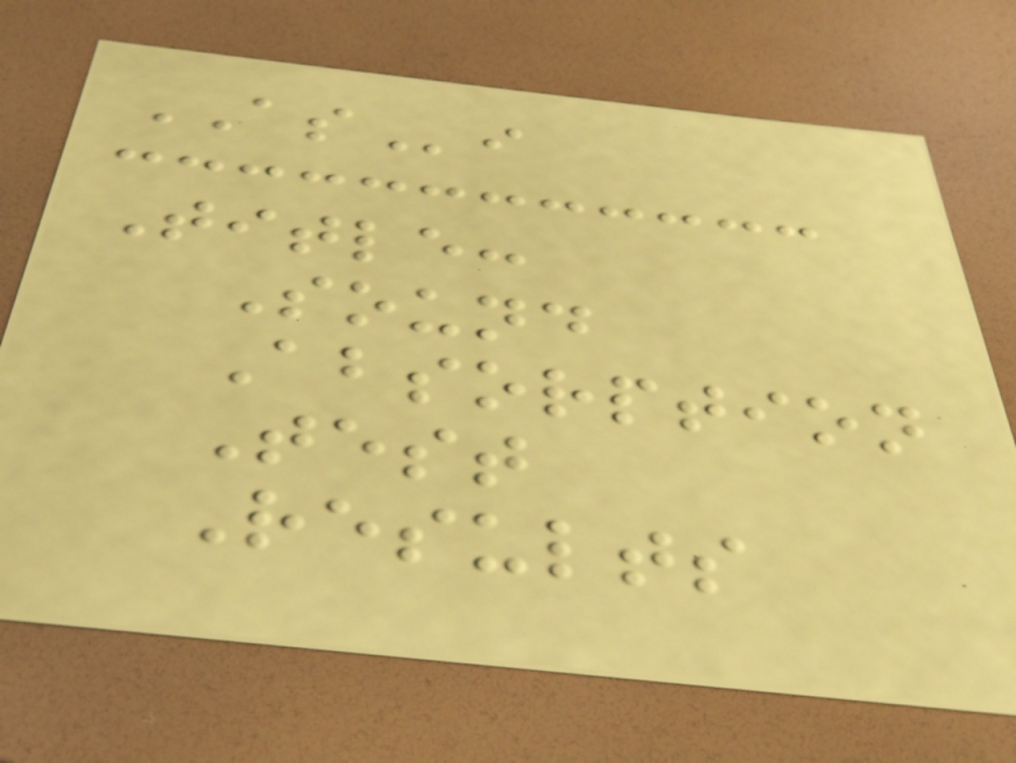ASi
Title:
Sound
Absorption
Test
Results
